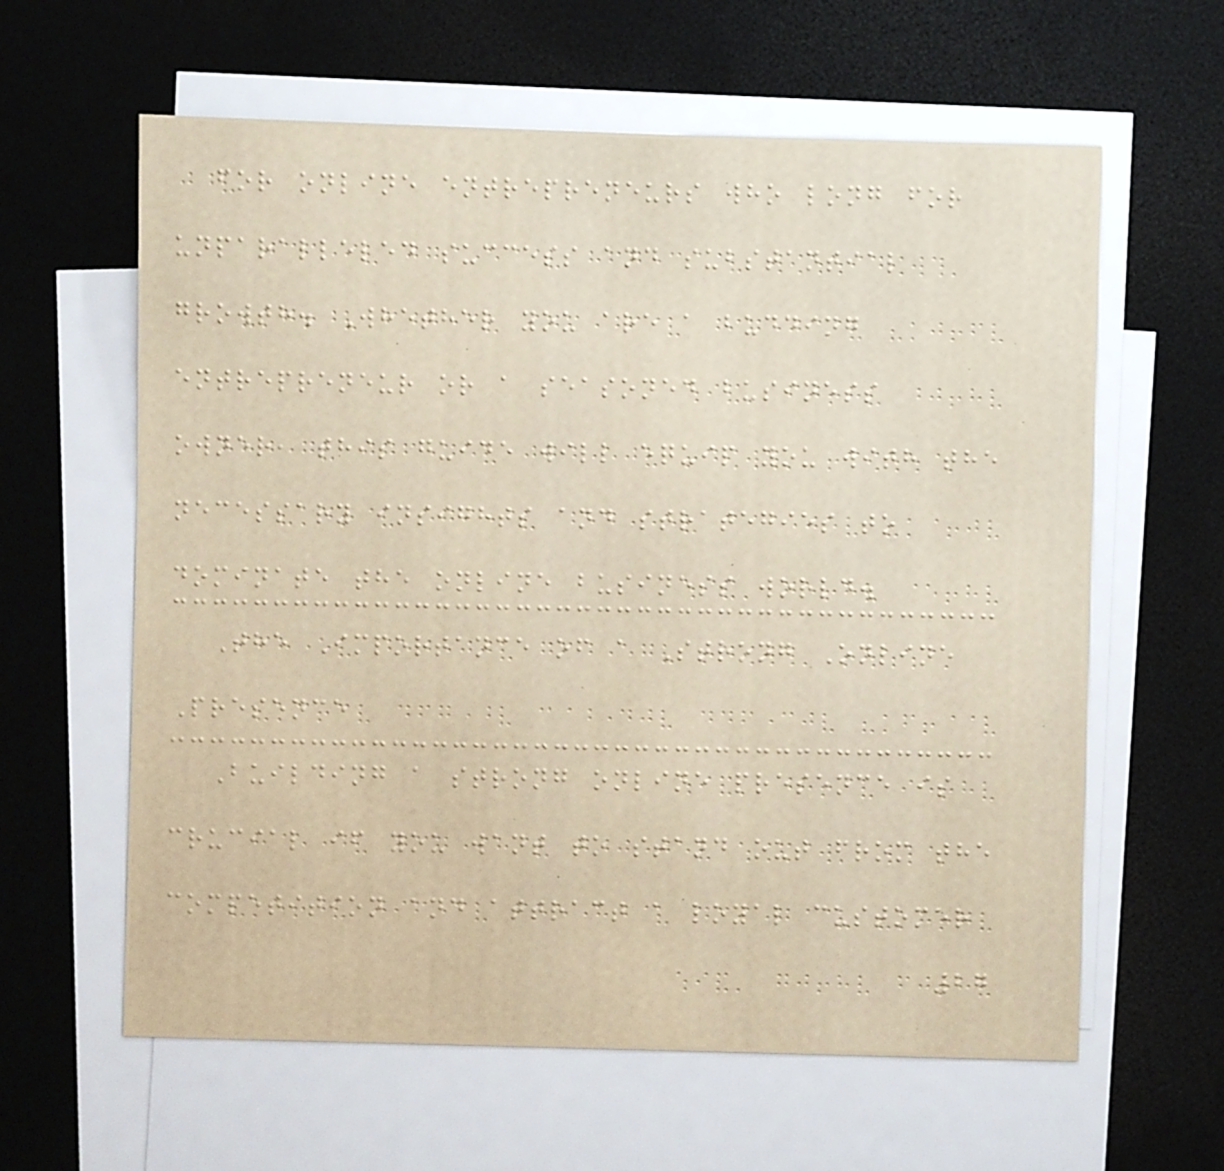for online entrepreneurs who long for
unparalleled success and substantial
growth. Whether you are a budding
entrepreneur or a seasoned business
owner, this guide will equip you with the
necessary insights and strategies to
dominate the online business world.
The Importance of a Strong Online
Presence
Building a strong online presence is
crucial if you want to stand out from the
competition and attract a loyal customer
27
